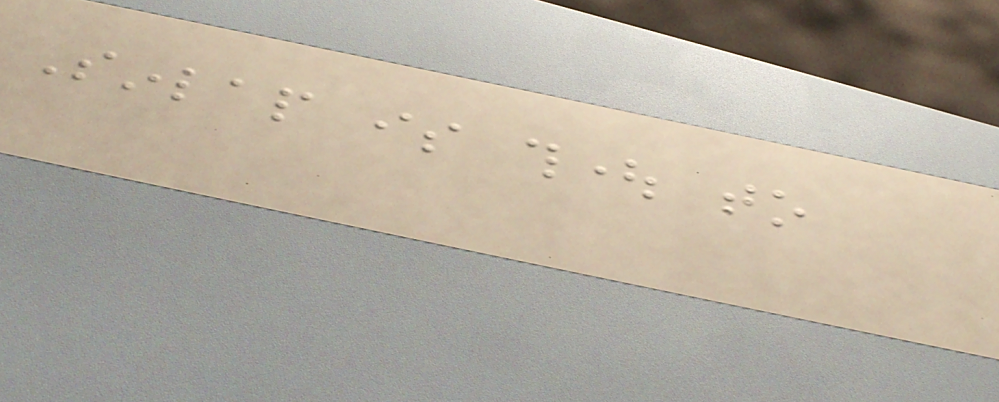Sinlap is thought to
